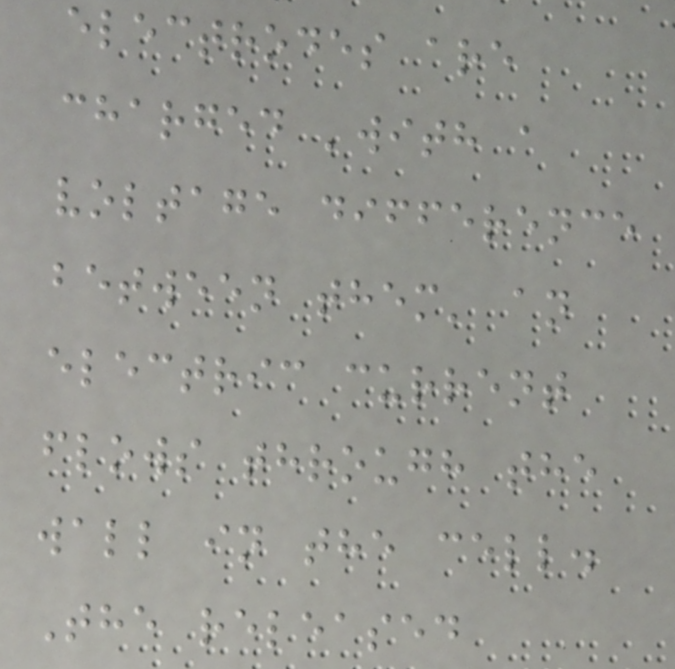electrodes are
charged 'with a
voltage difference
between them' an
electric current
flows through the
wall in the cell.
The released
